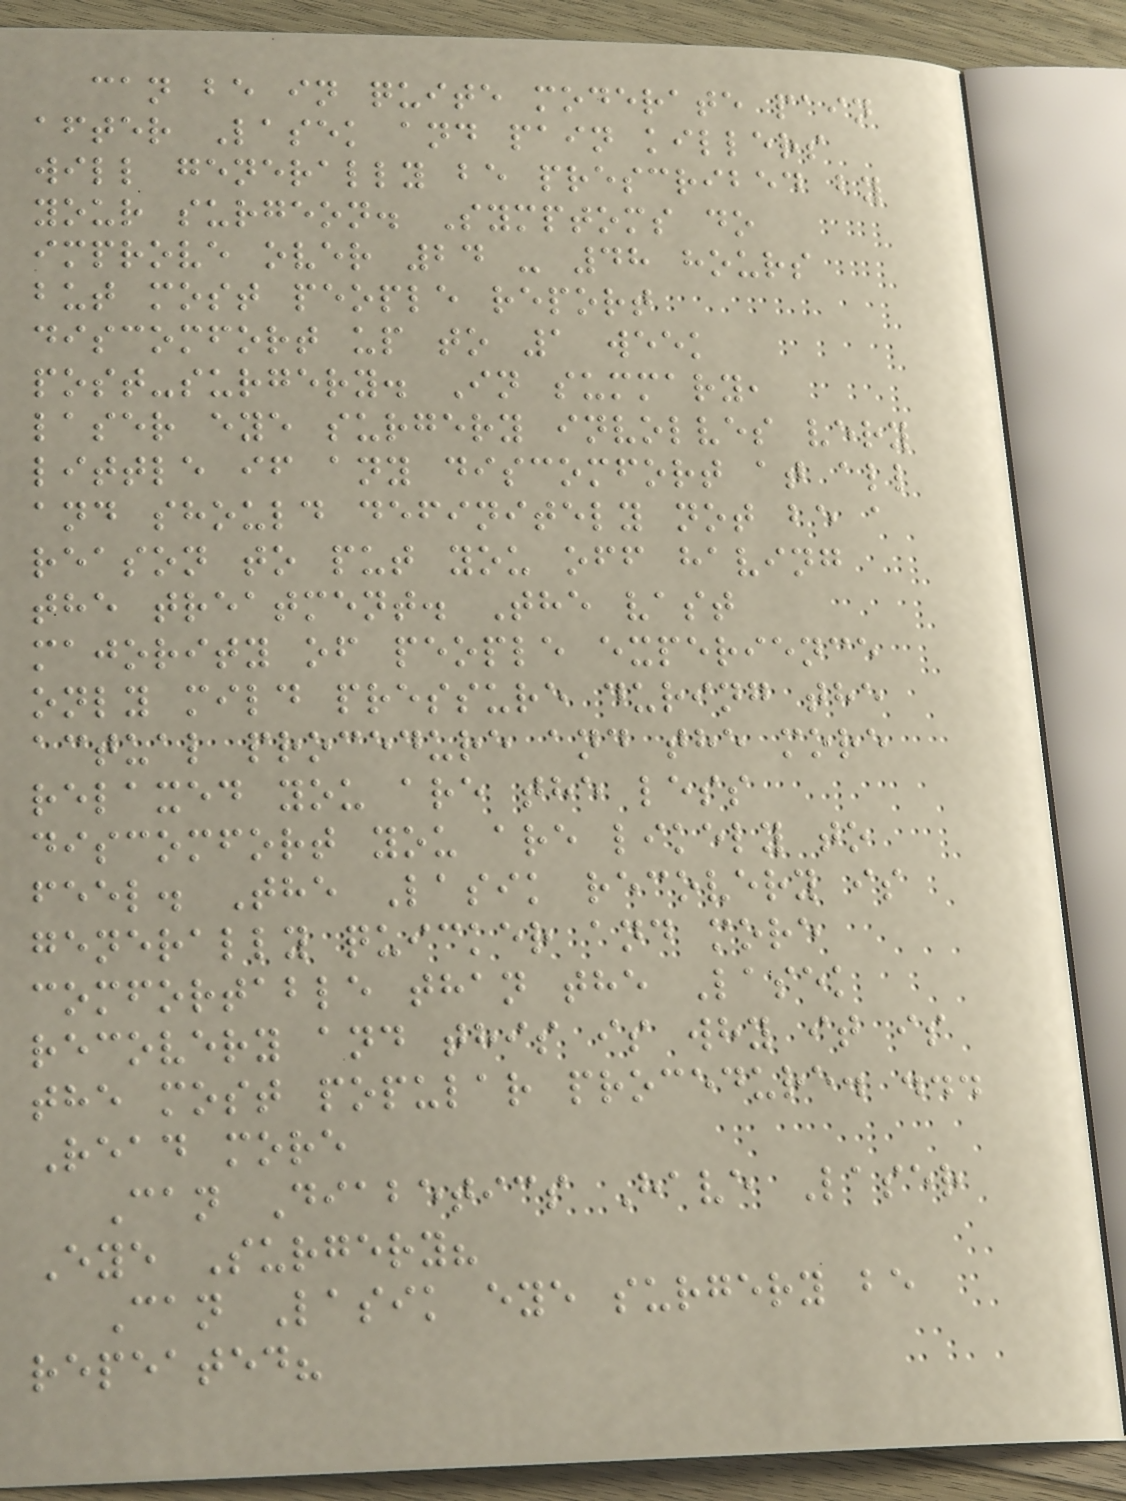can be in quite moderate pain
after Lasek and pain killers
will generally be prescribed by
your surgeon. Symptoms do
improve over 24 - 48 hours
but most people report
discomfort up to 1 week
post-surgery. In summary,
laser eye surgery involves very
little if any discomfort at all
and should definitely not be a
reason to put you off having
the treatment. The vast
majority of people experience
only mild pressure during the
actual procedure and the more
relaxed you are the less
discomfort you are likely to
feel. The Lasik recovery is
generally quicker and more
comfortable than the Lasek
recovery and this is why it is
the most popular procedure. ...
Read more
Can Diabetics Have Laser
Eye Surgery?
Can Lasik eye surgery be
repeated?
